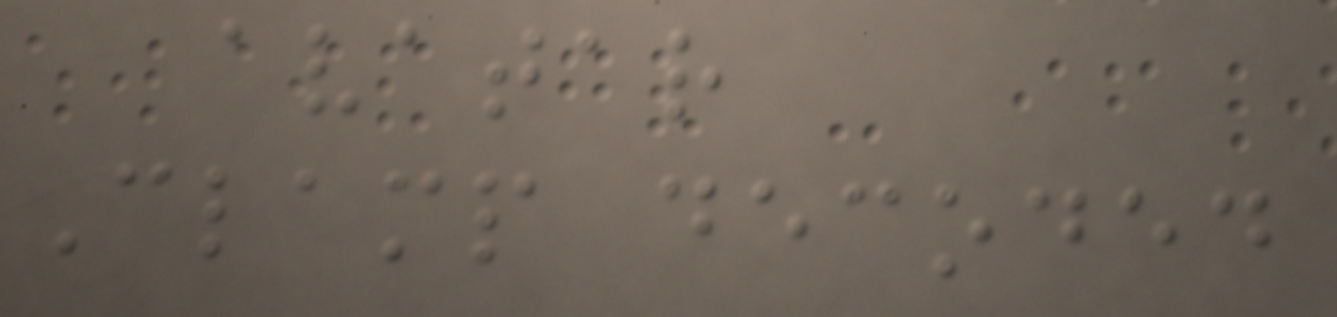avatar
Clamp decoded
